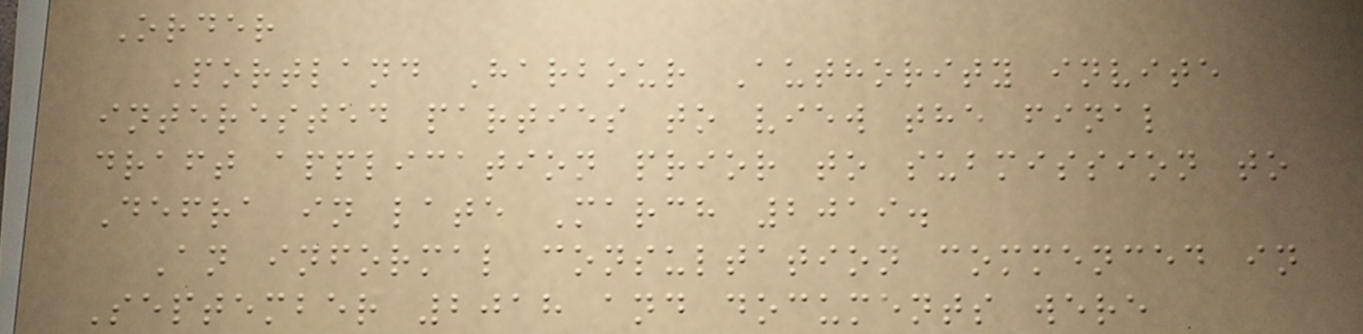Order
Portland Harbour Authority invite
interested parties to view the final
draft application prior to submission to
Defra in late March 2019.
An informal consultation commenced in
September 2018 and documents were
